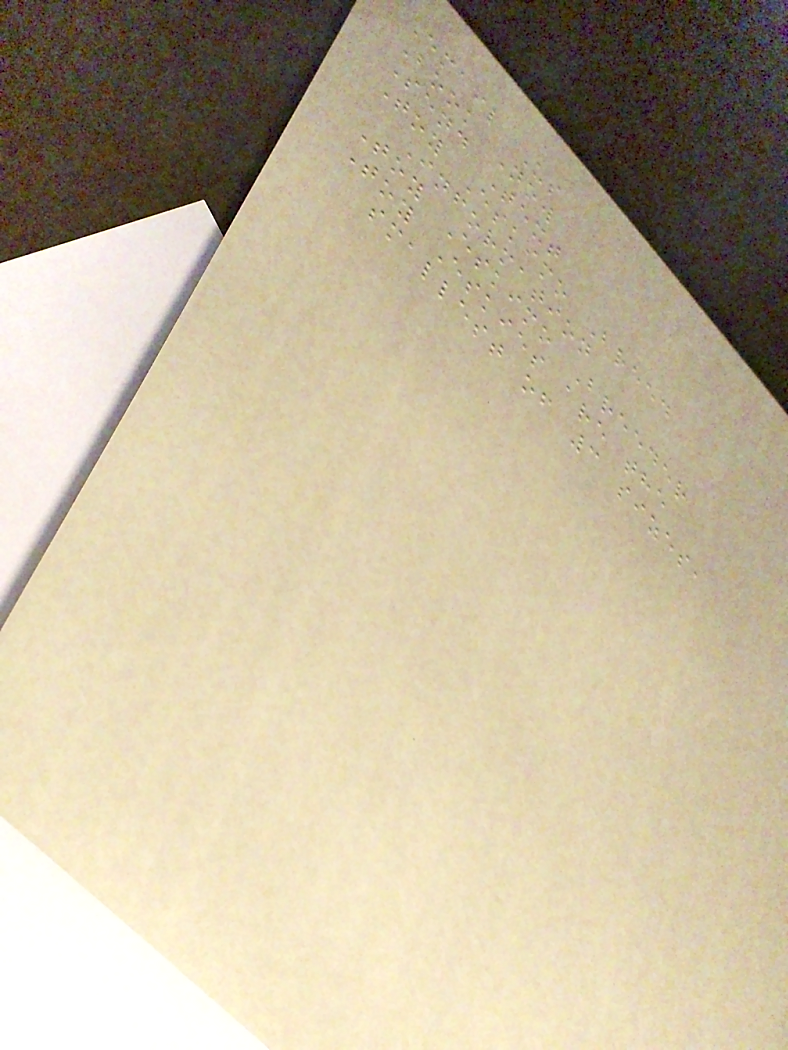Email Us
Book Now
Send Text
Toy Eskimo Breed
Information
Toy Eskimo Breeder
Toy Eskies are the
smallest of 3 sizes,
